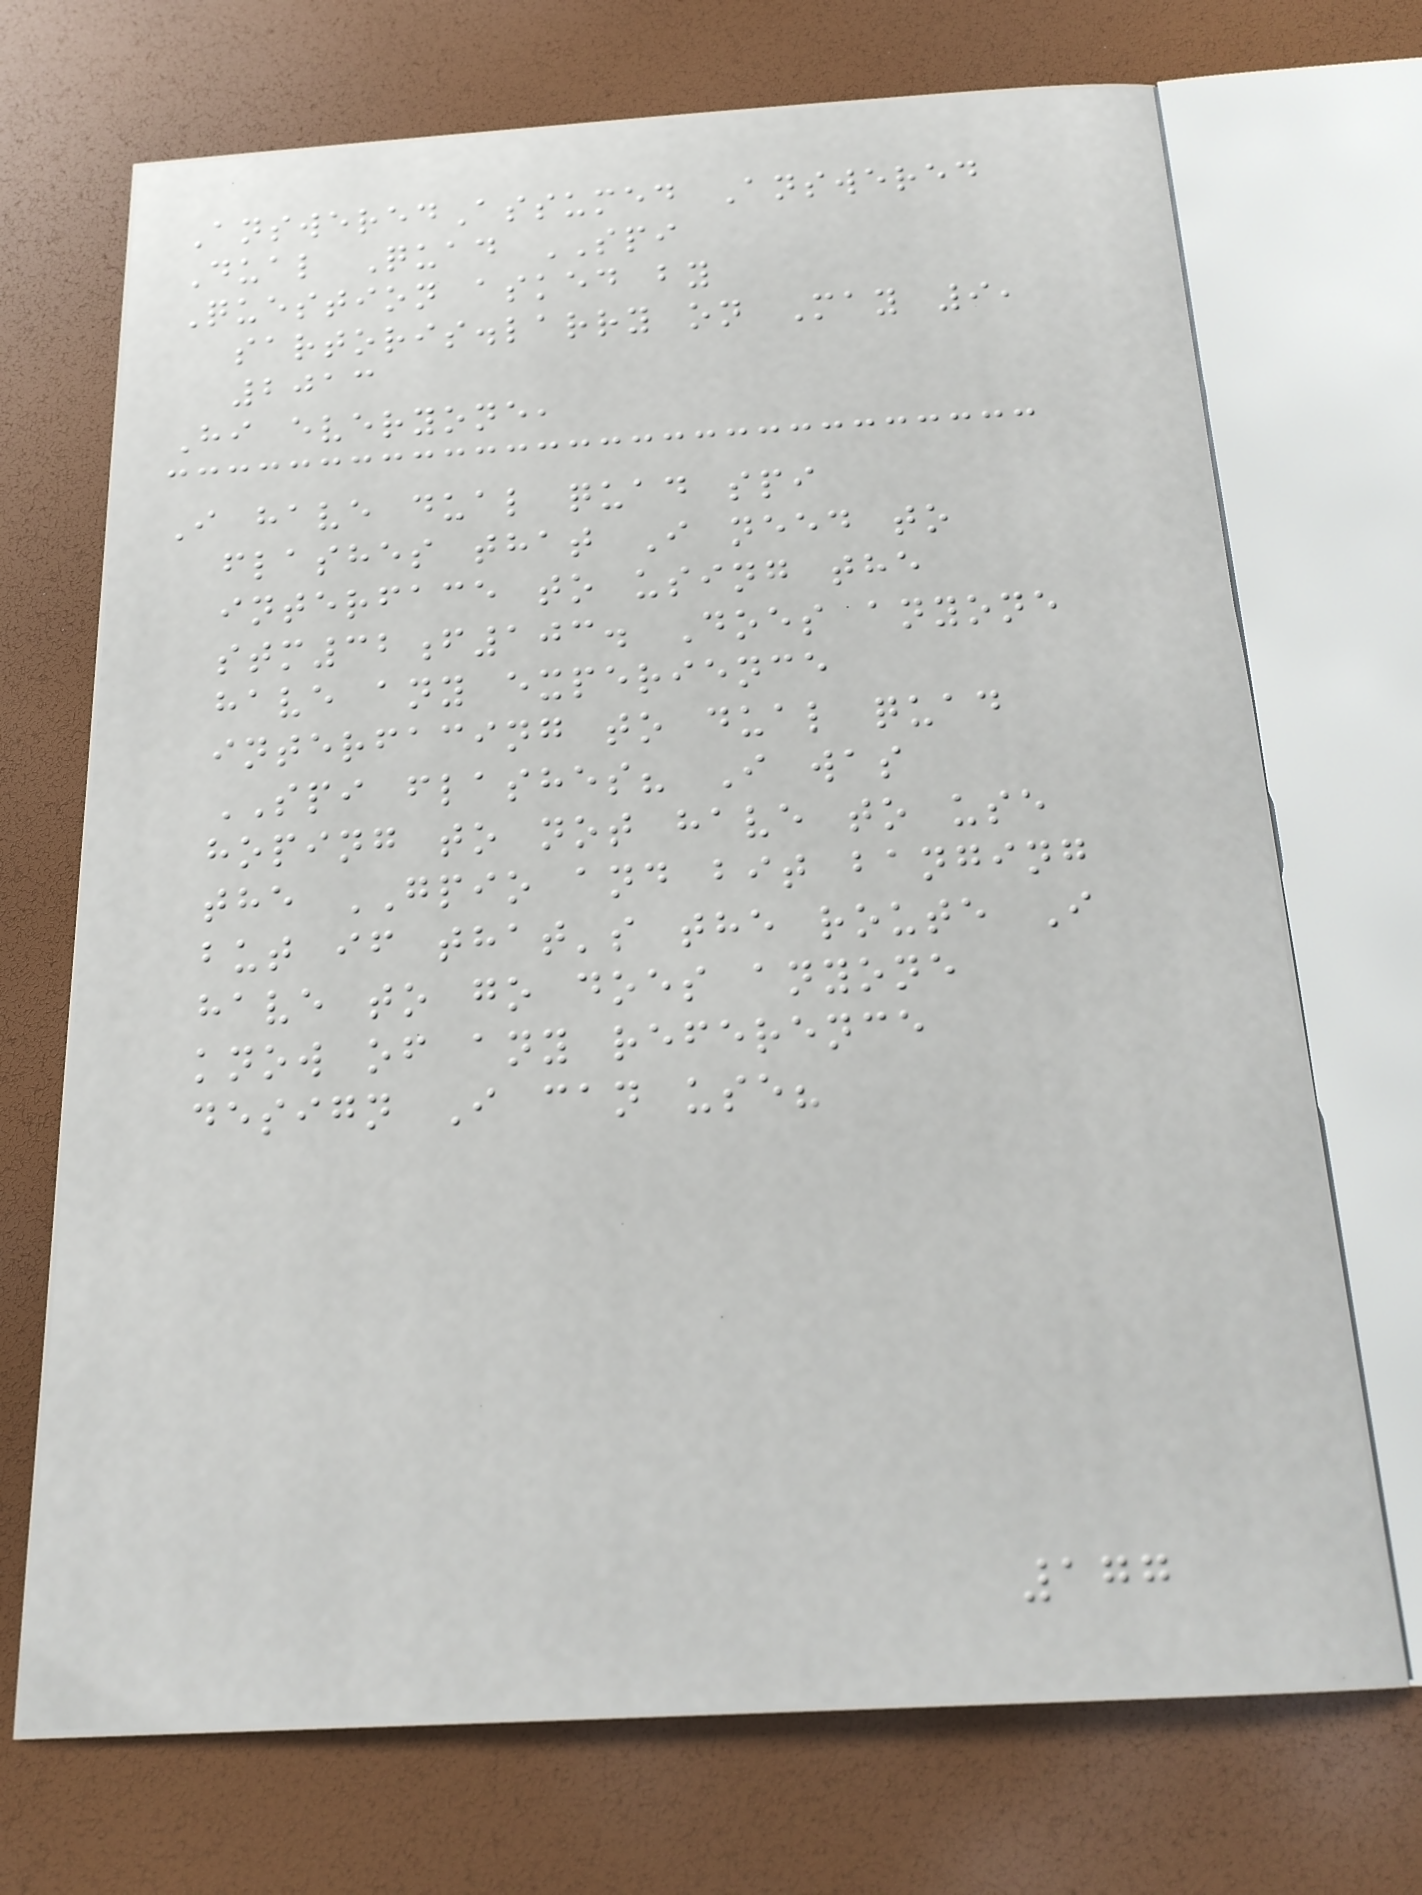AnsweredAssumed Answered
Dual Quad SPI
Question asked by
sartoris.larry on May 9,
2013
Hi everyone,
I have dual quad spi
flashes that I need to
interface to using the
stm32f103. Does anyone
have any experience
interfacing to dual quad
SPI flashes? I was
hoping to not have to use
the GPIO and bit banging
but if that's the route I
have to go does anyone
know of any reference
design I can use?
177
